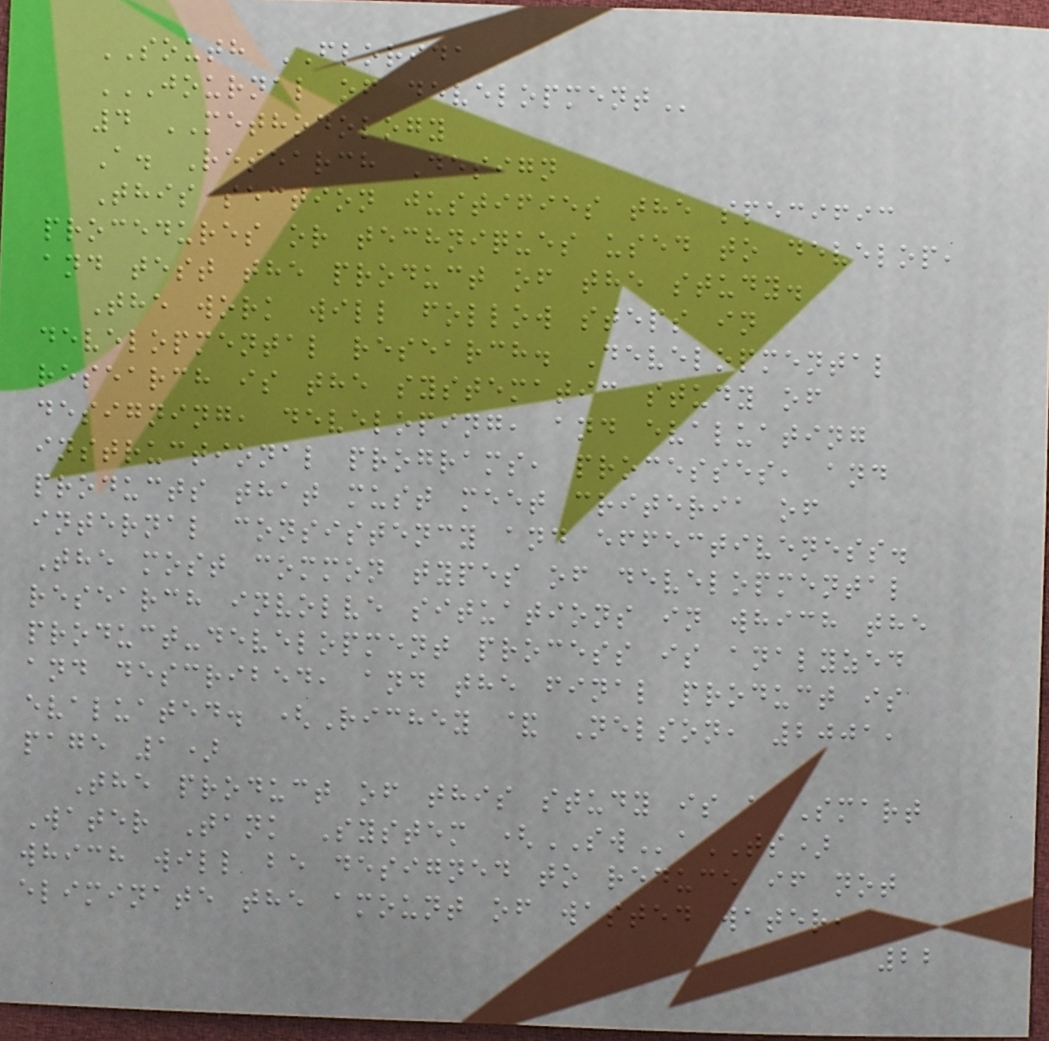SOUTH FLORIDA
JOURNAL OF DEVELOPMENT
4 METHODOLOGY
A. Research Design
This section justifies the specific
procedures or techniques used to develop,
and test the product of the study.
The work will follow steps in
developmental research. Developmental
research is the systematic study of
designing, developing, and evaluating
instructional programs, processes, and
products that must meet criteria of
internal consistency and effectiveness.
The most common types of developmental
research involve situations in which the
product-development process is analyzed
and described, and the final product is
evaluated. (Richey & Nelson, 2001,
page 1)
The product of this study is a Smart
Water Tank System (SWaTS)
which will be designed to reduce if not
eliminate the amount of wasted water,
22
